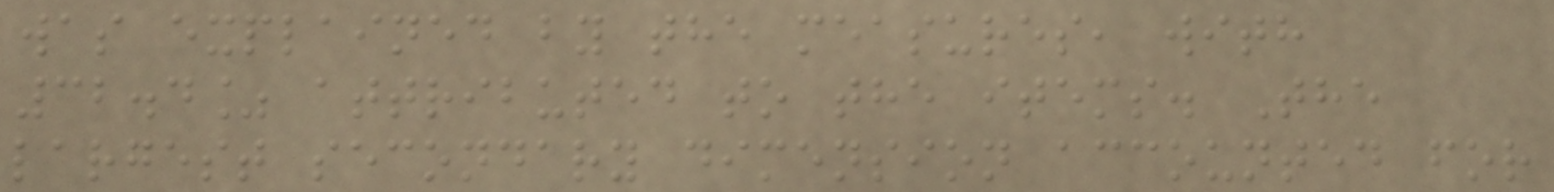was explained by the measures, with
32.4% attributed to the items. The
largest secondary dimension accounted for
